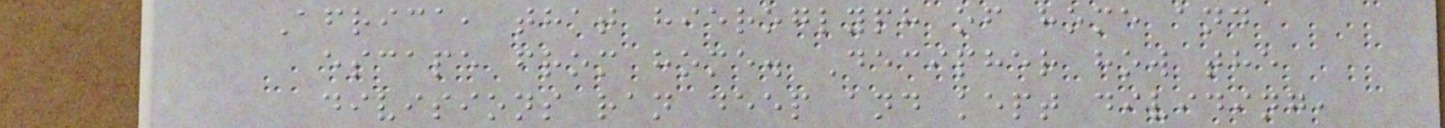Africa, that hieroglyph of home and
escape from home. Decipher how the
divisions ran deep and kept dividing,
